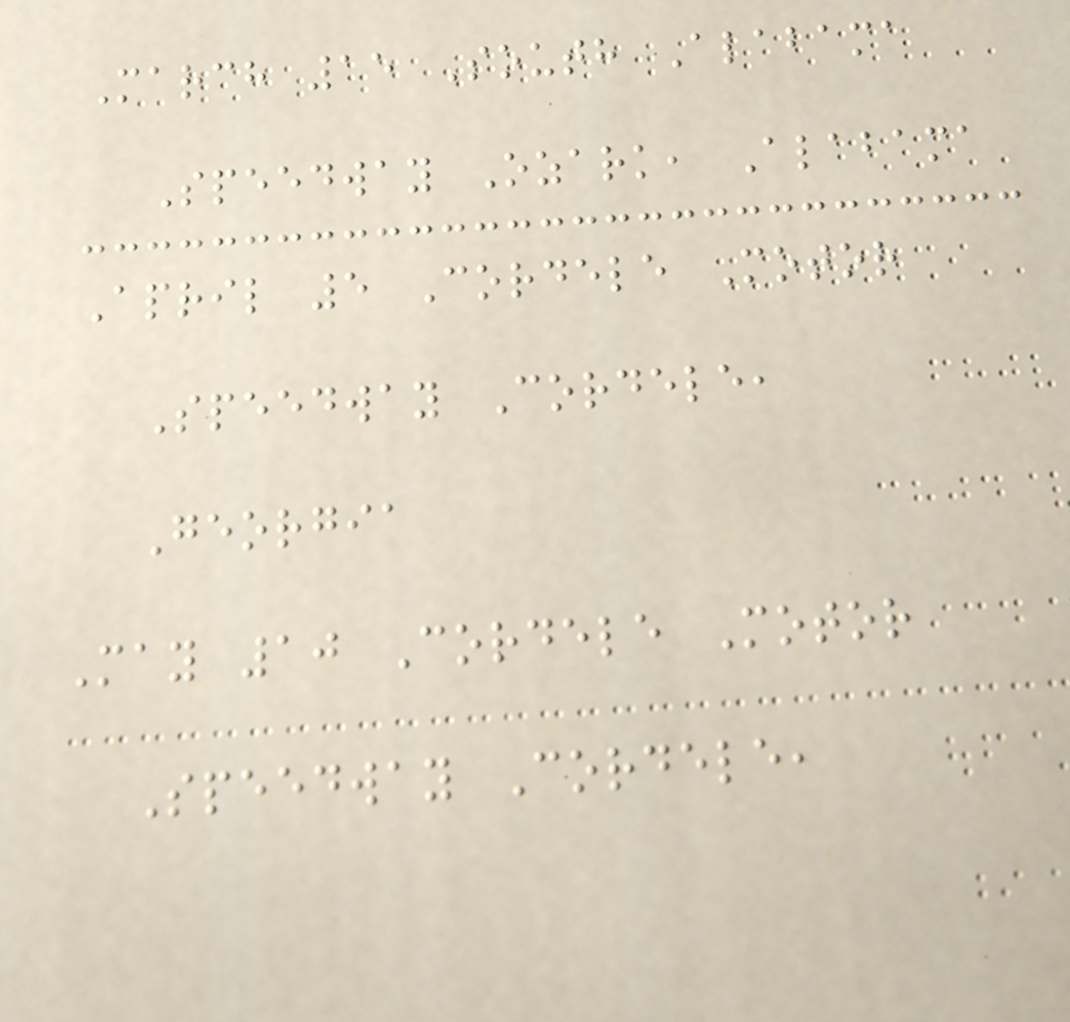March 15 South Alabama
Speedway Ozark, Alabama
April 5 Cordele Motor
Speedway Cordele,
Georgia
May 10 Cordele Motor
Speedway Cordele,
